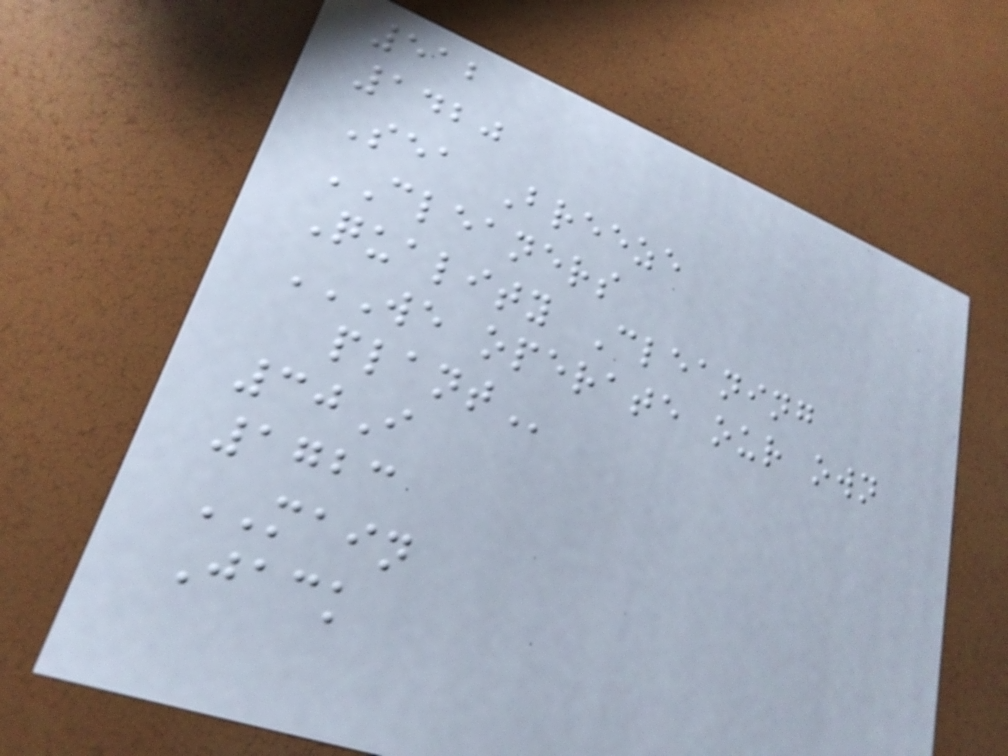512
1420
Sea Breeze
CLEANERS
Quality Cleaning
WE OPERATE OUR OWN
PLANT
30I
1723
MAIN
Jack
